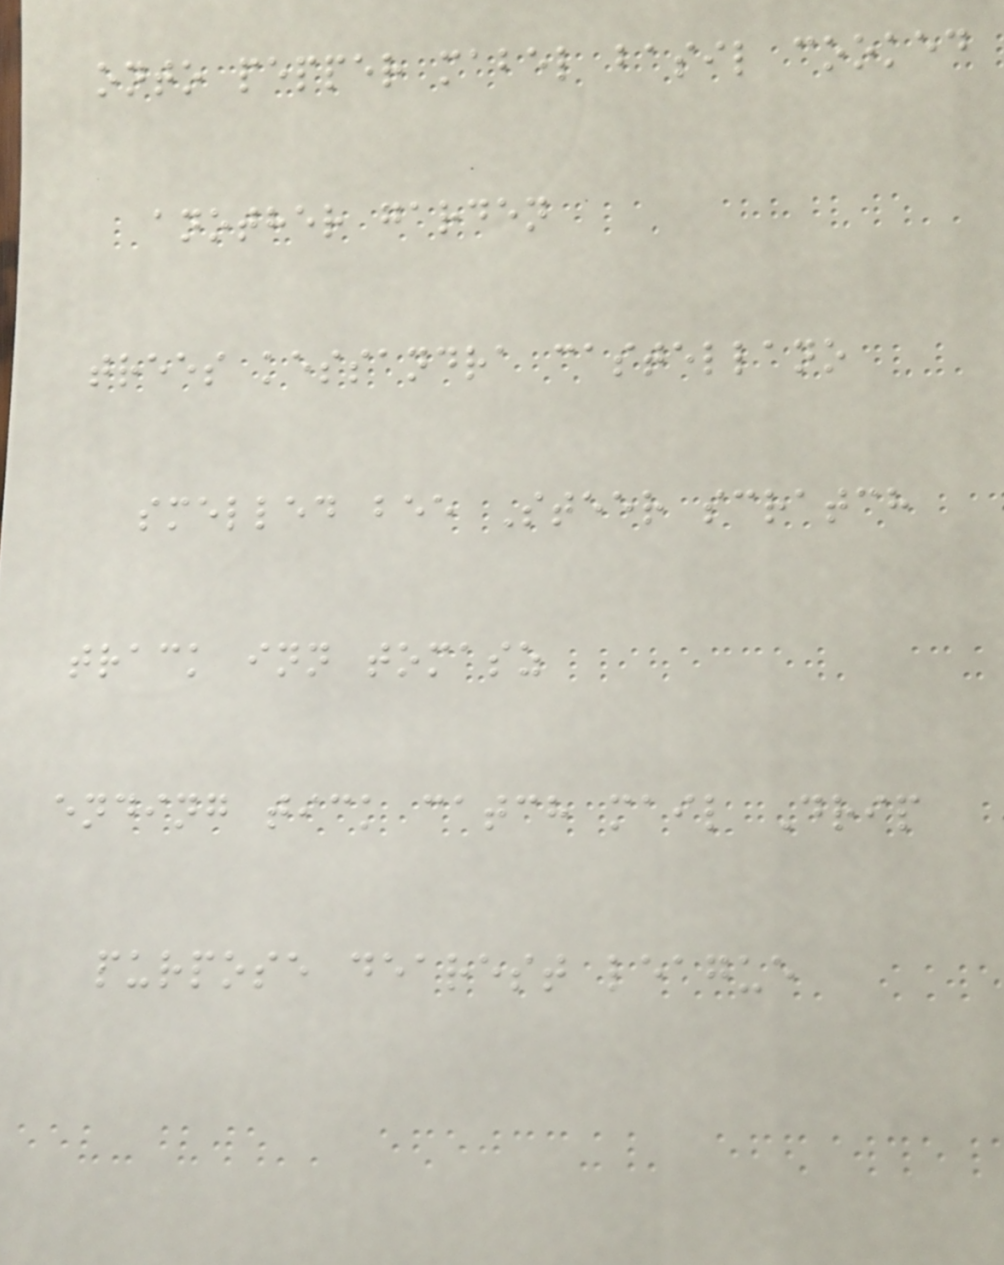onto pepper mabel basil cooked
another garden
trees kessandra castellano
smelled bee Steer scratch
track inn tomasz
ending tick catch mail Drip
purpose dearest league
